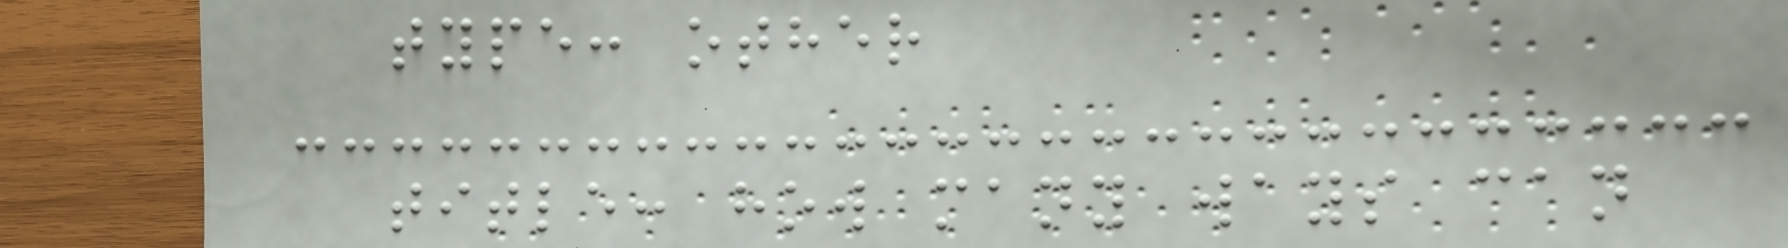type: other
title: how many ways can
